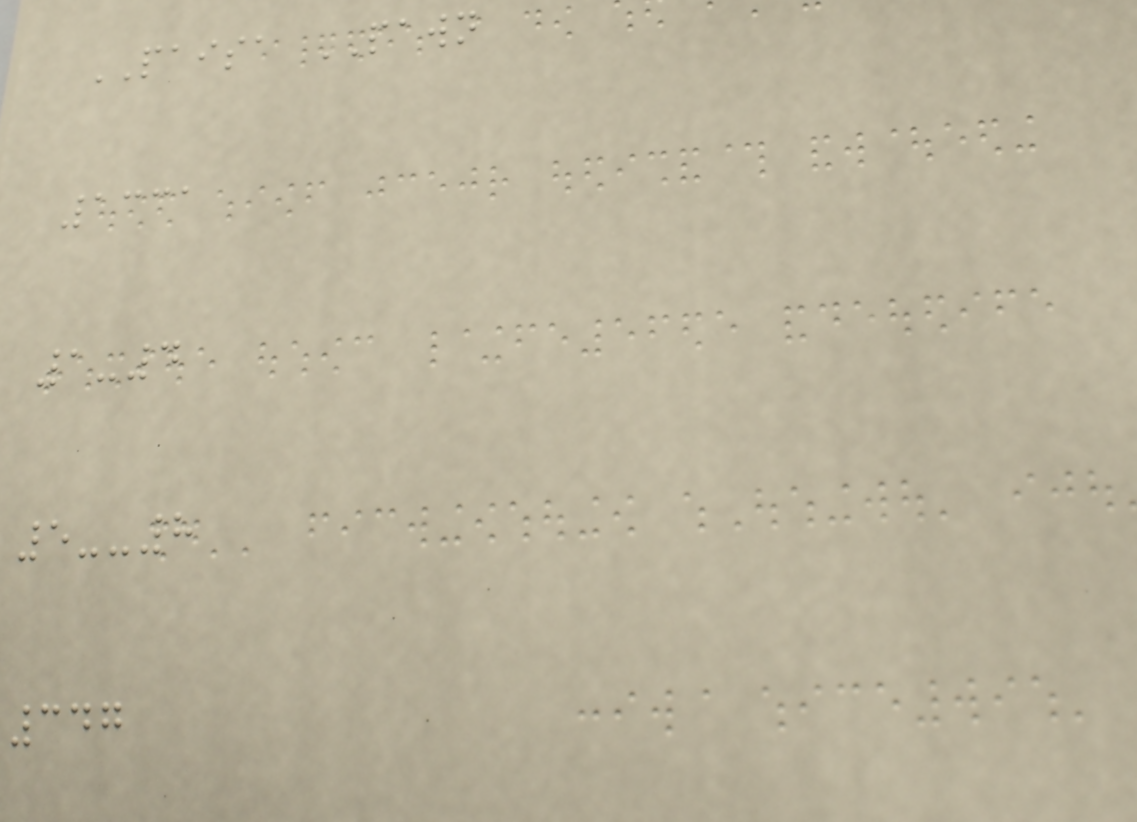PAISA PAWN
1331
1-4
5--8
347
